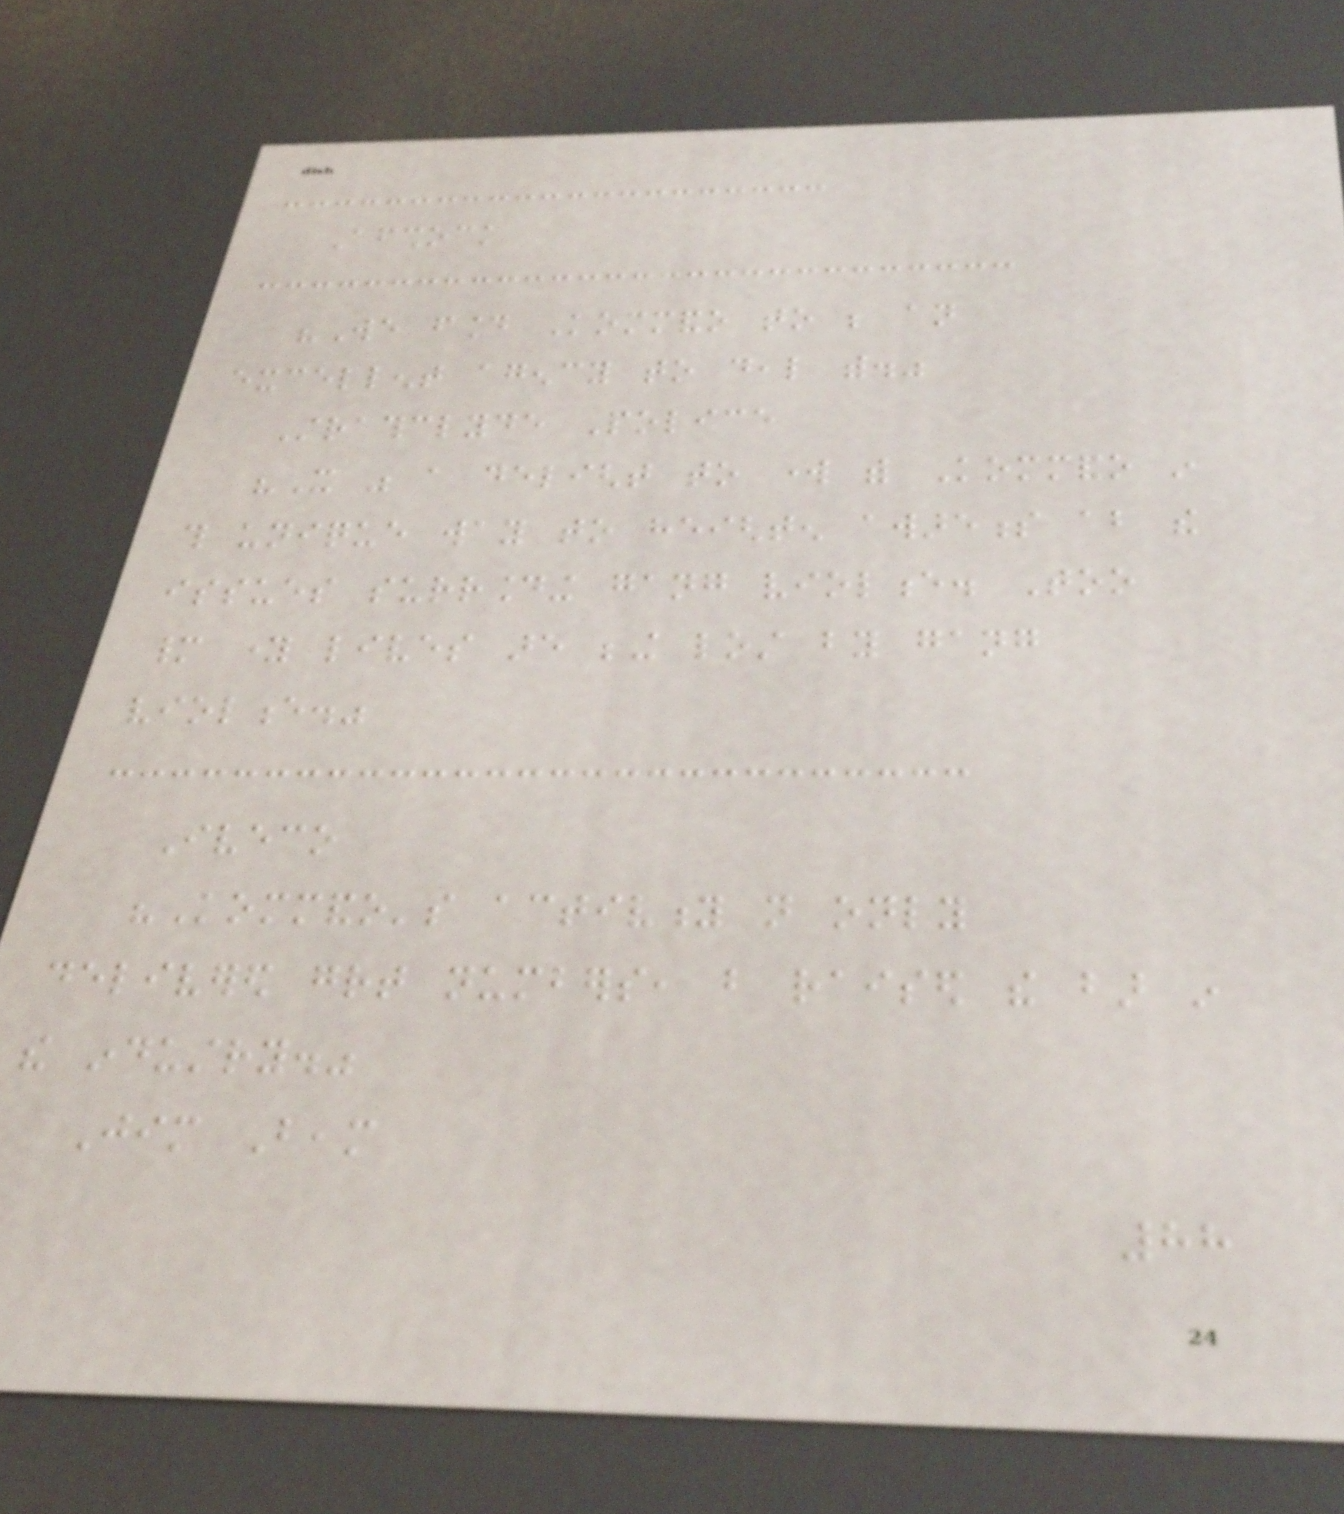Aftershock
"We found Kommando to be an
excellent agency to deal with."
Strathclyde Police
"It was a delight to work with Kommando in
this unique way to heighten awareness about the
issues surrounding gang violence. Too
many young lives are being lost by gang
violence."
Iveco
"Kommando's activity not only
delivered great numbers, but raised the bar in
the industry."
Jim Beam
88
